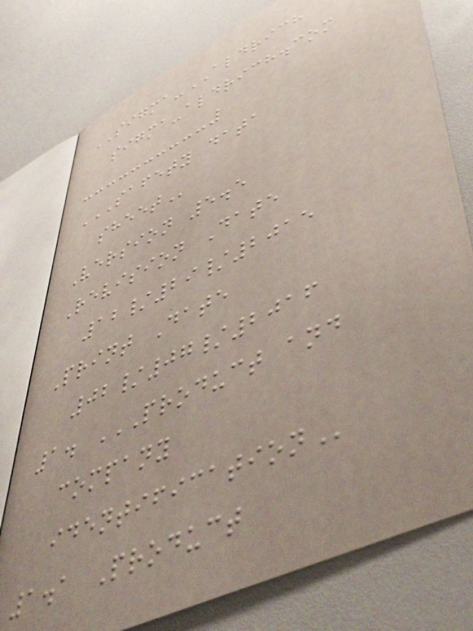SIGMA-ALDRICH
sigma-aldrich.com
SAFETY DATA
SHEET
Version 5.5
Revision Date
12/29/2015
Print Date
02/07/2016
1. PRODUCT AND
COMPANY
IDENTIFICATION
1.1 Product
